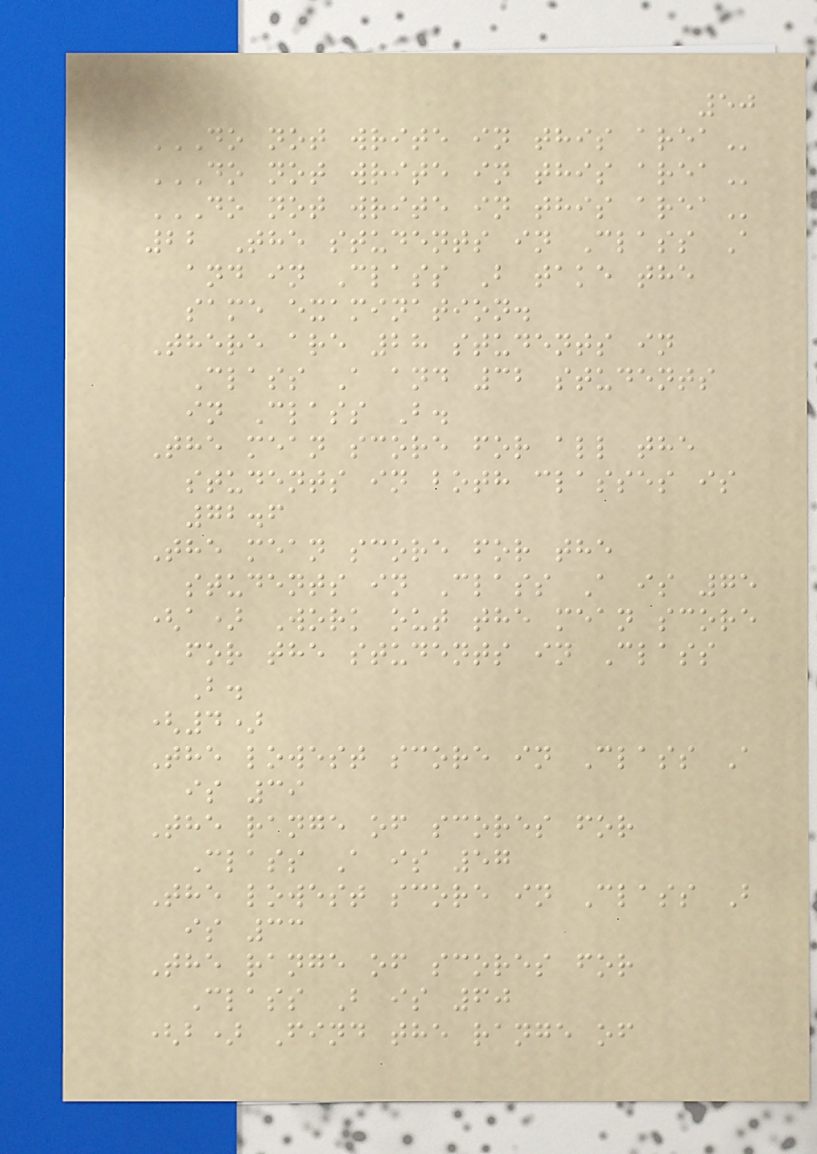50
DO NOT WRITE IN THIS AREA
DO NOT WRITE IN THIS AREA
DO NOT WRITE IN THIS AREA
22 The students in Class A
and in Class B take the
same examination.
There are 28 students in
Class A and 32 students
in Class B.
The mean score for all the
students in both classes is
72.6
The mean score for the
students in Class A is 75
(a) Work out the mean score
for the students in Class
B.
(4)
The lowest score in Class A
is 39
The range of scores for
Class A is 57
The lowest score in Class B
is 33
The range of scores for
Class B is 60
(b) Find the range of
